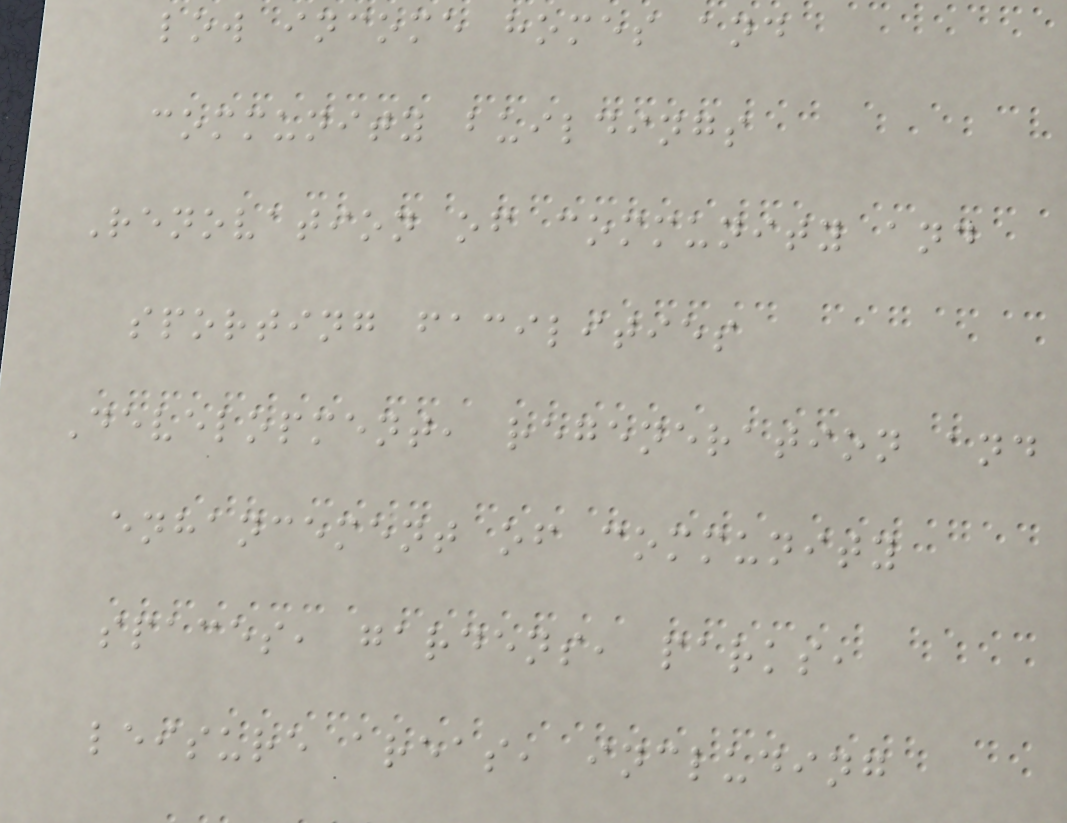low income homes and
community buildings
Renovation of community and
sporting facilities
Development, regeneration and
enhancement of community
spaces, gardens, parks,
leisure areas, including
